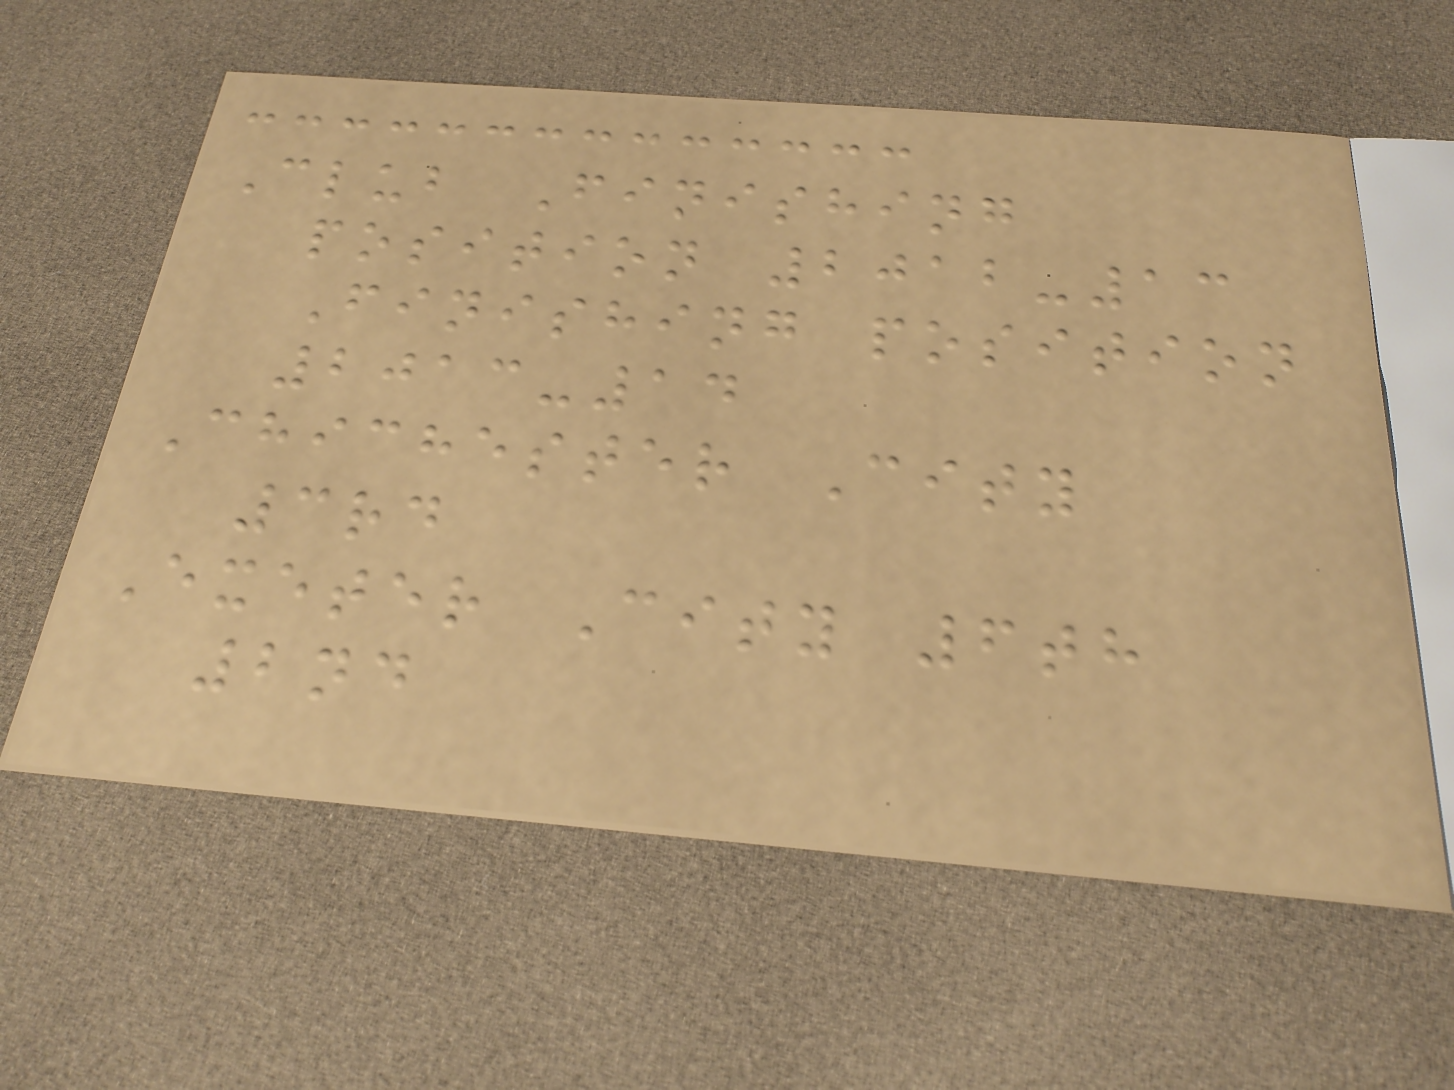Club Finishing
position 2012-13
Finishing position
2013-14
Chichester City
3rd
Exeter City 6th
2nd
